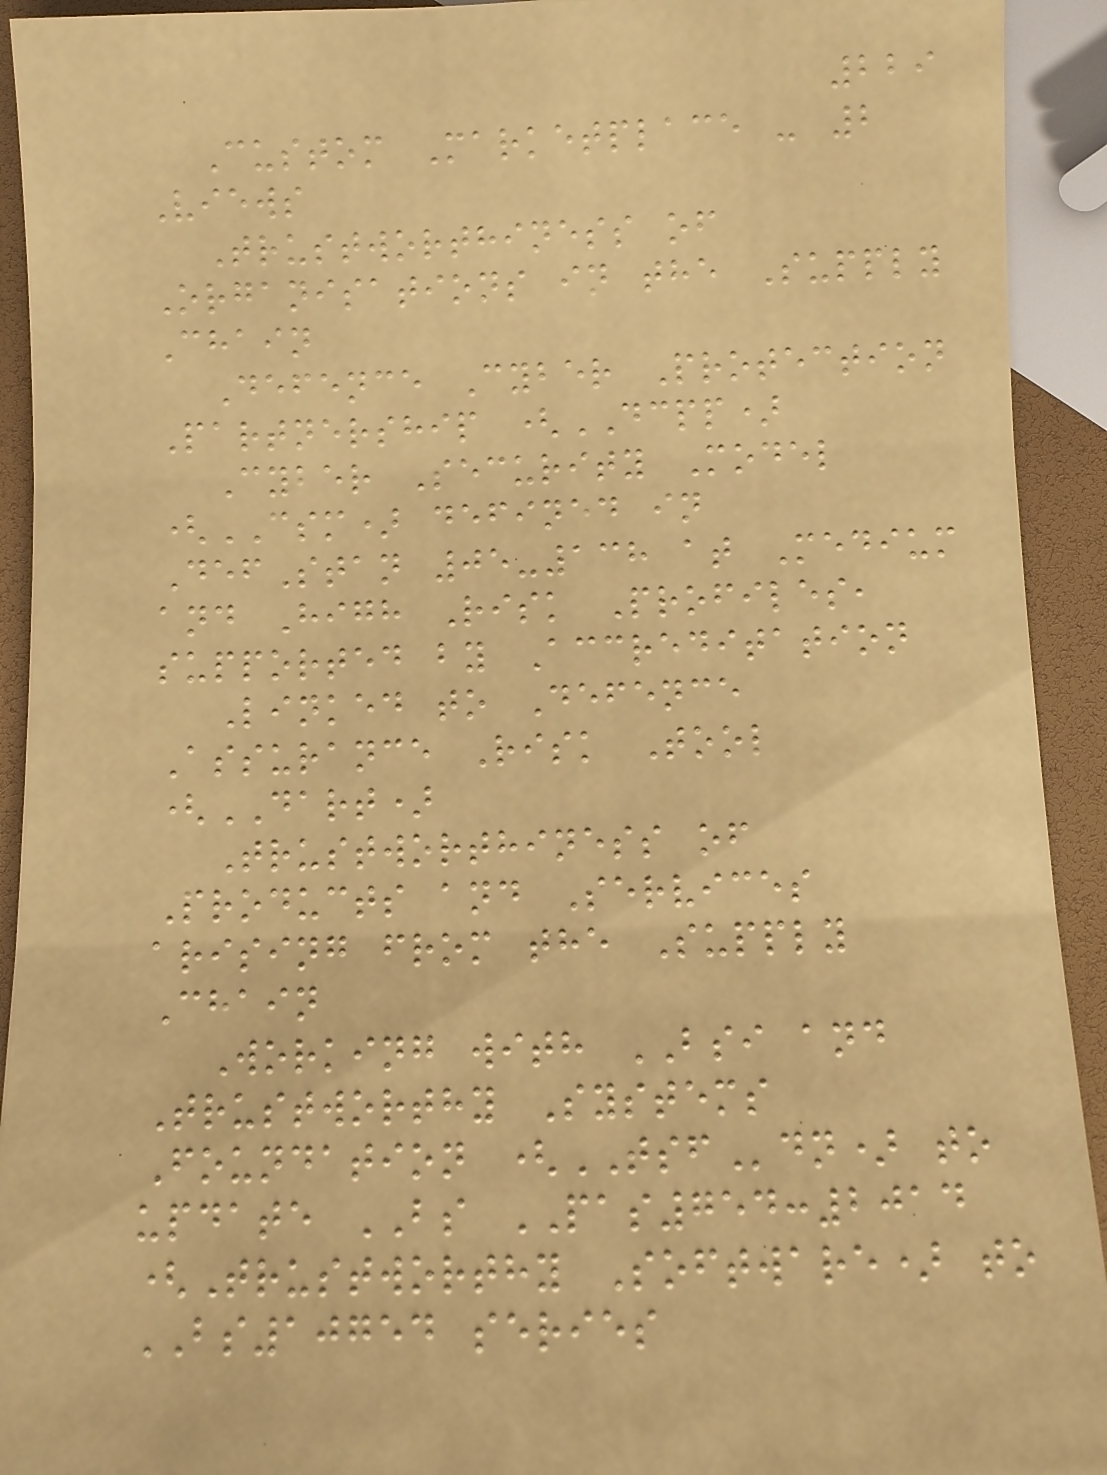229
Custom Marketplace - 2
Views
Trustworthiness of
Organisations in the Supply
Chain
Defence Cyber Protection
Partnership (DCPP)
Cyber Security Model
(CSM) defined in
DefStan 05-138 at Medium
and High Risk Profiles,
supported by Accreditation
Linked to Defence
Assurance Risk Tool
(DART)
Trustworthiness of
Products and Services
arising from the Supply
Chain
Working with BSI and
Trustworthy Systems
Foundation (TSFdn) to
update BS PAS754:2014
(Trustworthy Software) to
BS10754 series
